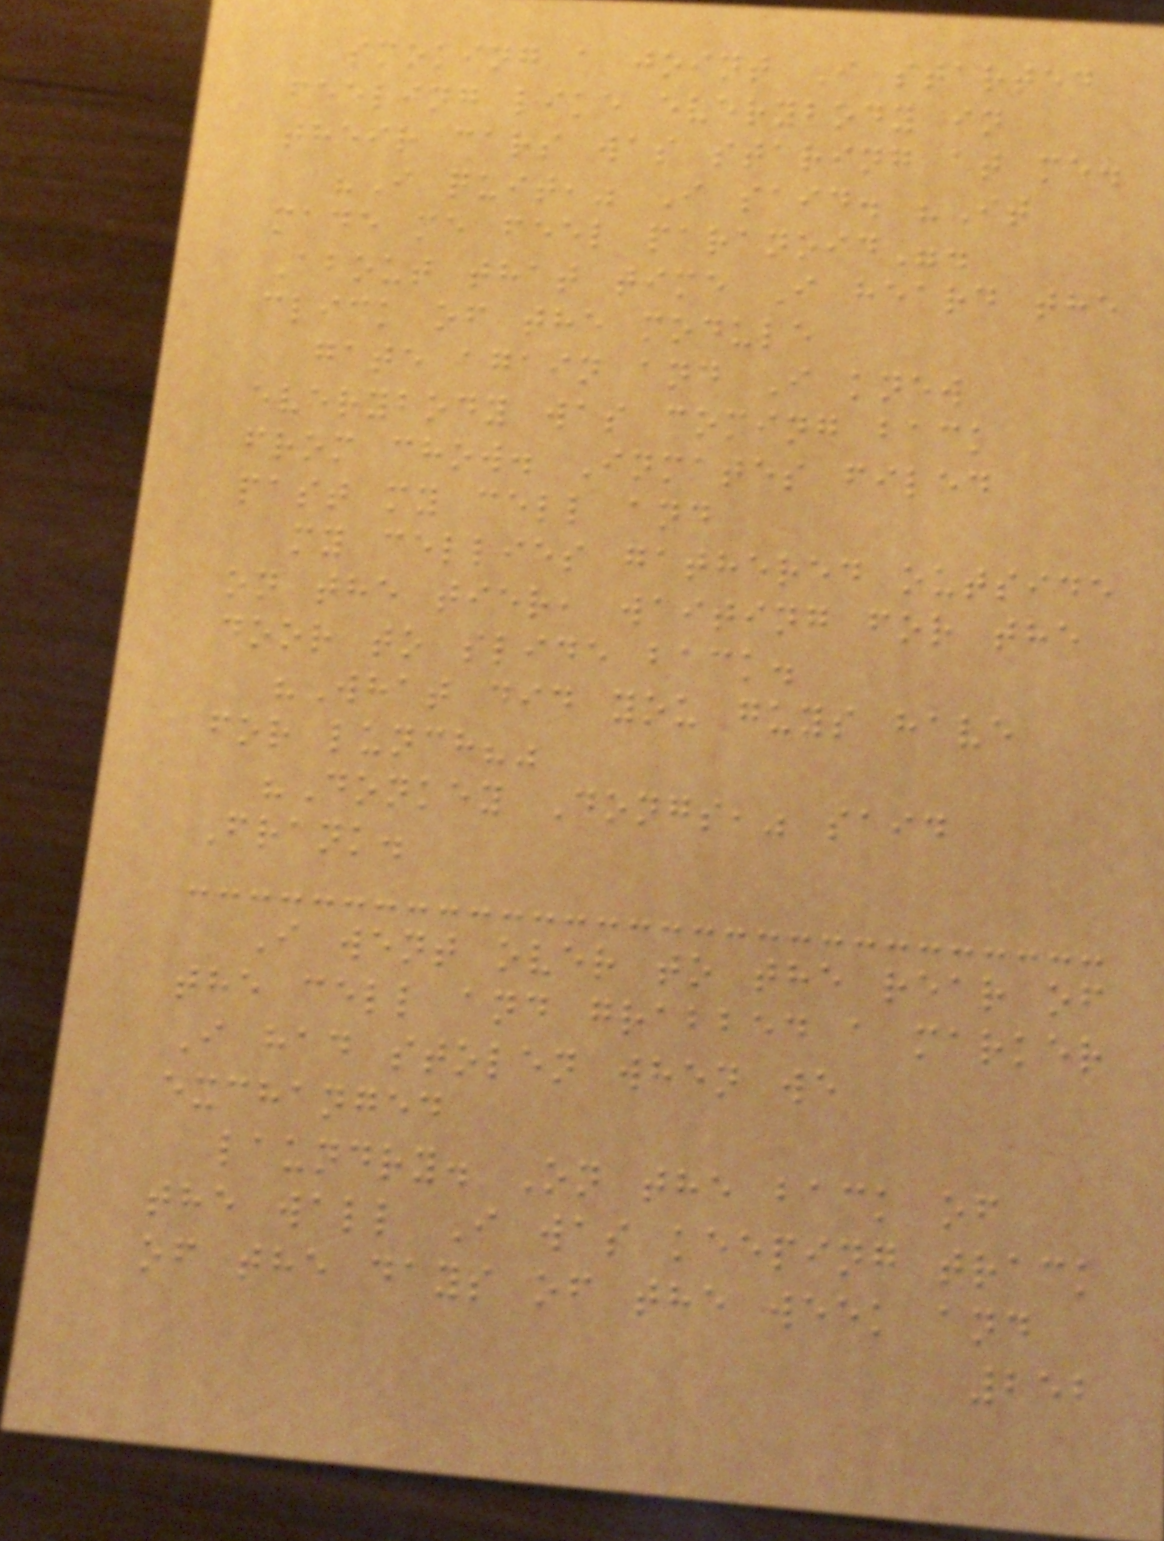smoking a joint I started
feeling like everybody in
their cars was staring at me.
"I quit," I said. "It
made me feel paranoid".
About that time I heard the
click of the module
gate again and I knew
everybody was coming back
from chow. Inmates filed
past my cell and
my cellies gathered outside
on the tier, waiting for the
door to slide back.
"What did you guys have
for lunch?"
"Donkey Dongs," said
Frank.
I went over to the rear of
the cell and grabbed a marker
I had stolen when we
exchanged
laundry. On the back of
the wall I was keeping track
of the days of the week and
252
